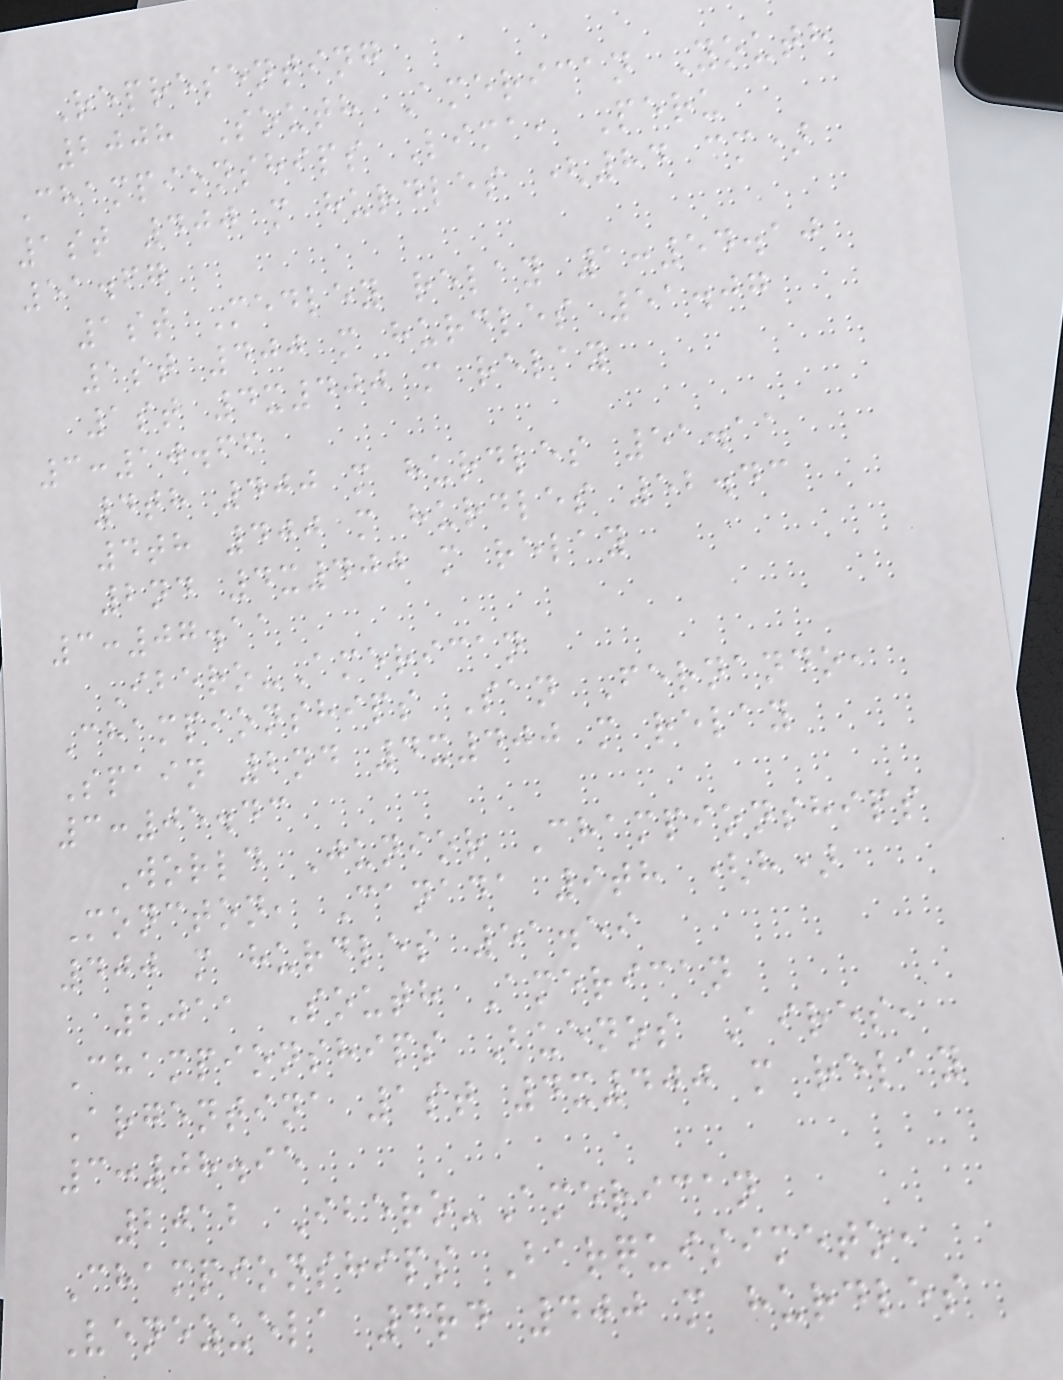Representing
2008 South American Youth
Championships Lima, Peru
1st 400 m hurdles (84 cm)
51.67
1st Medley relay 1:54.10
1st 400 m hurdles 51.07
1st 4x400 m relay
3:10.66
4th 400 m hurdles 51.11
4th 400 m hurdles 52.43
2nd 4x400 m relay
3:07.11
Ibero-American
Championships San Fernando,
Spain 2nd 4x400 m relay
3:05.43
World Junior Championships
Moncton, Canada 9th (h)
400 m hurdles 51.59
2011 South American
Championships Buenos Aires,
Argentina 1st 4x400 m relay
3:08.95
2012 Ibero-American
Championships Barquisimeto,
Venezuela 3rd 400 m hurdles
